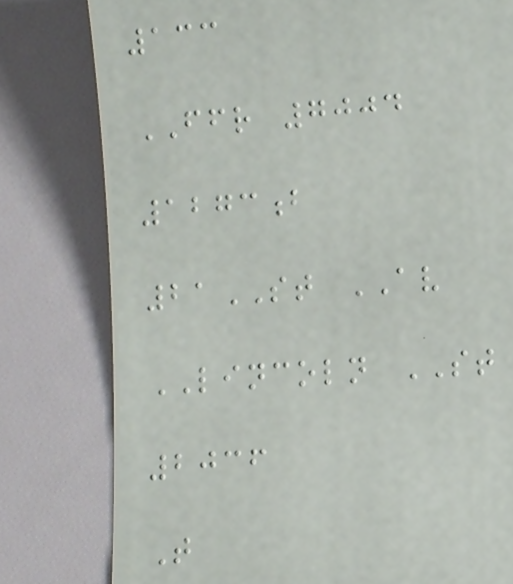133
FFR 7004
1273b
21ST AV
LINCOLN ST
2036
T
